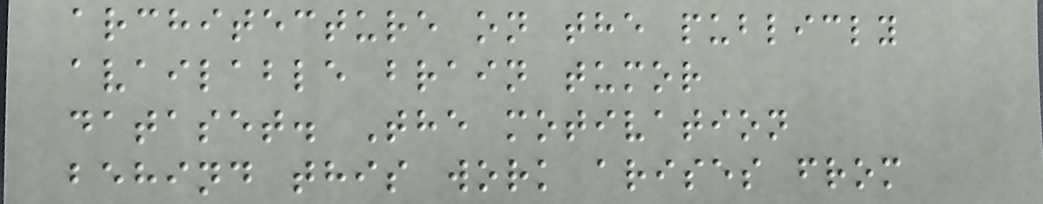architecture on the publicly
available brain tumor
dataset. The motivation
behind this work arises from
